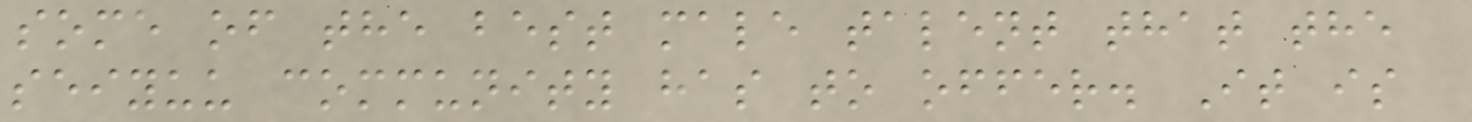some of the best male talent that the
seiyuu community has to offer. It is
